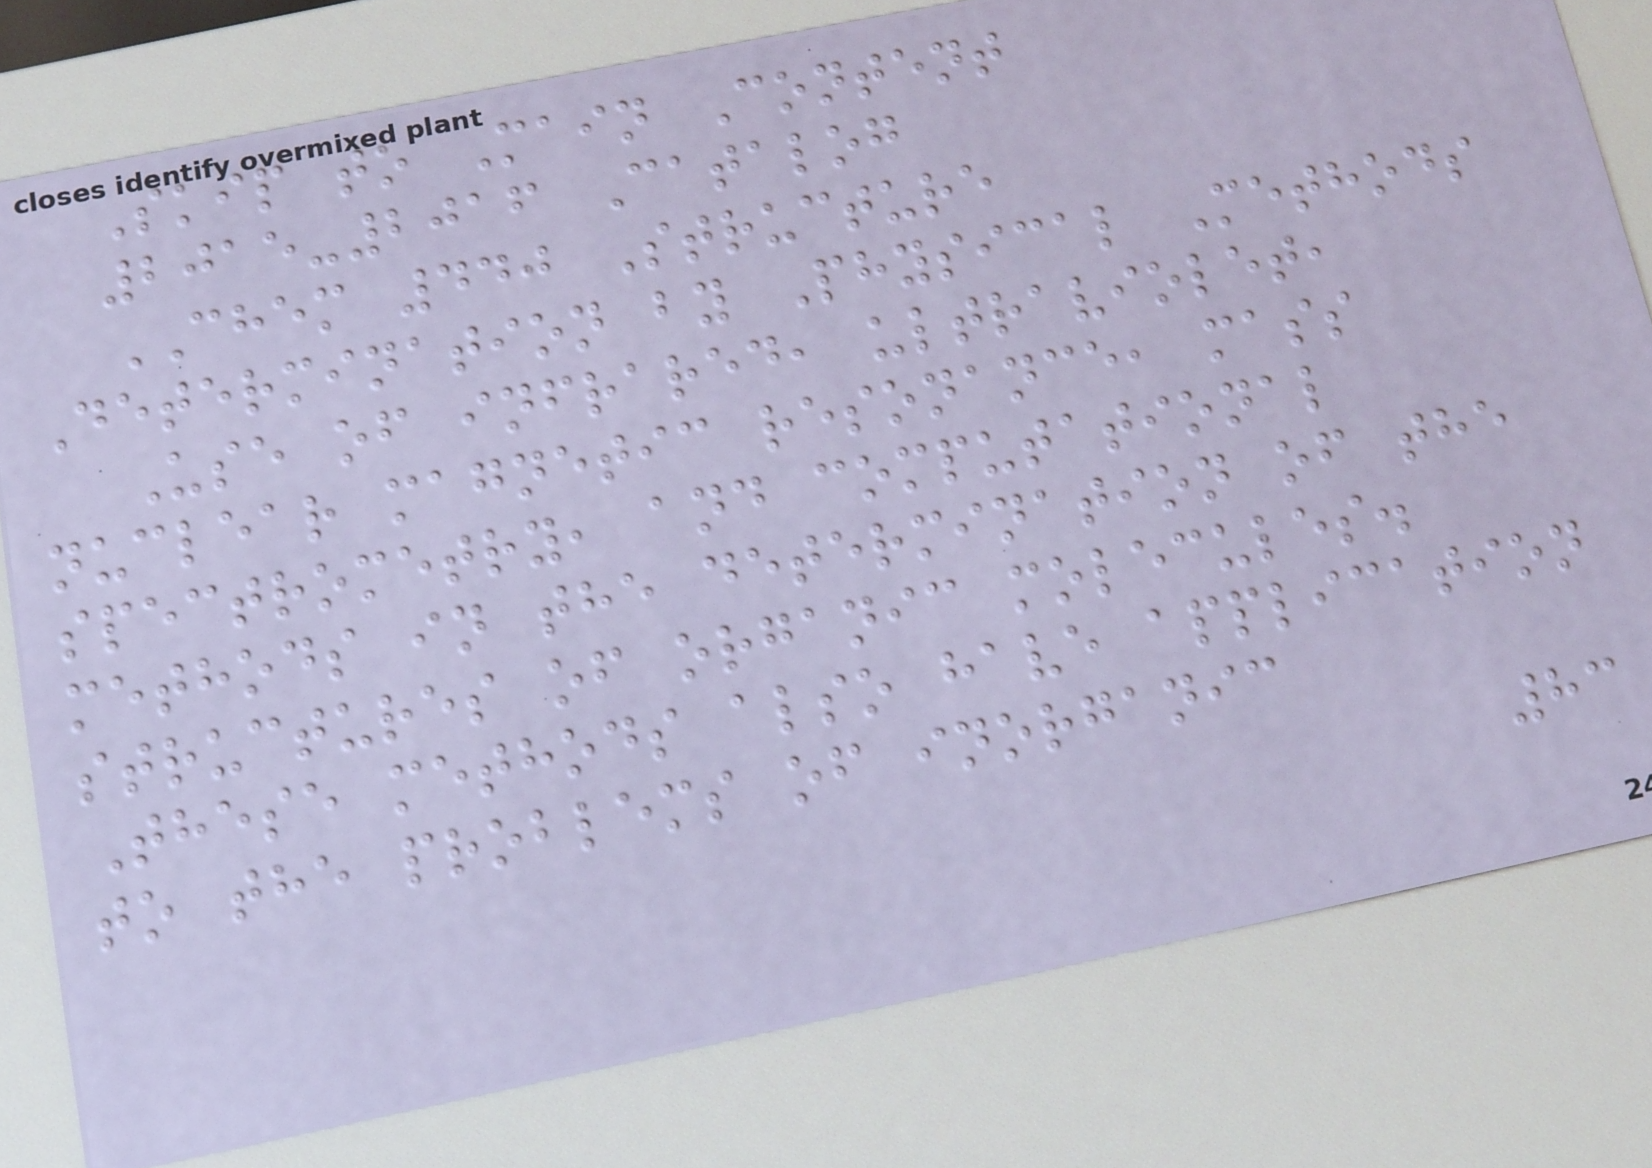Skip to Main Content
2015-2016 Catalog
CHEM 440 Structure
Determination by Physical Methods
Use of infrared, ultraviolet,
nuclear magnetic resonance, mass
spectrometry, and computational
methods in the determination of the
structures of organic molecules.
These methods also have application
to the problems of inorganic
83
